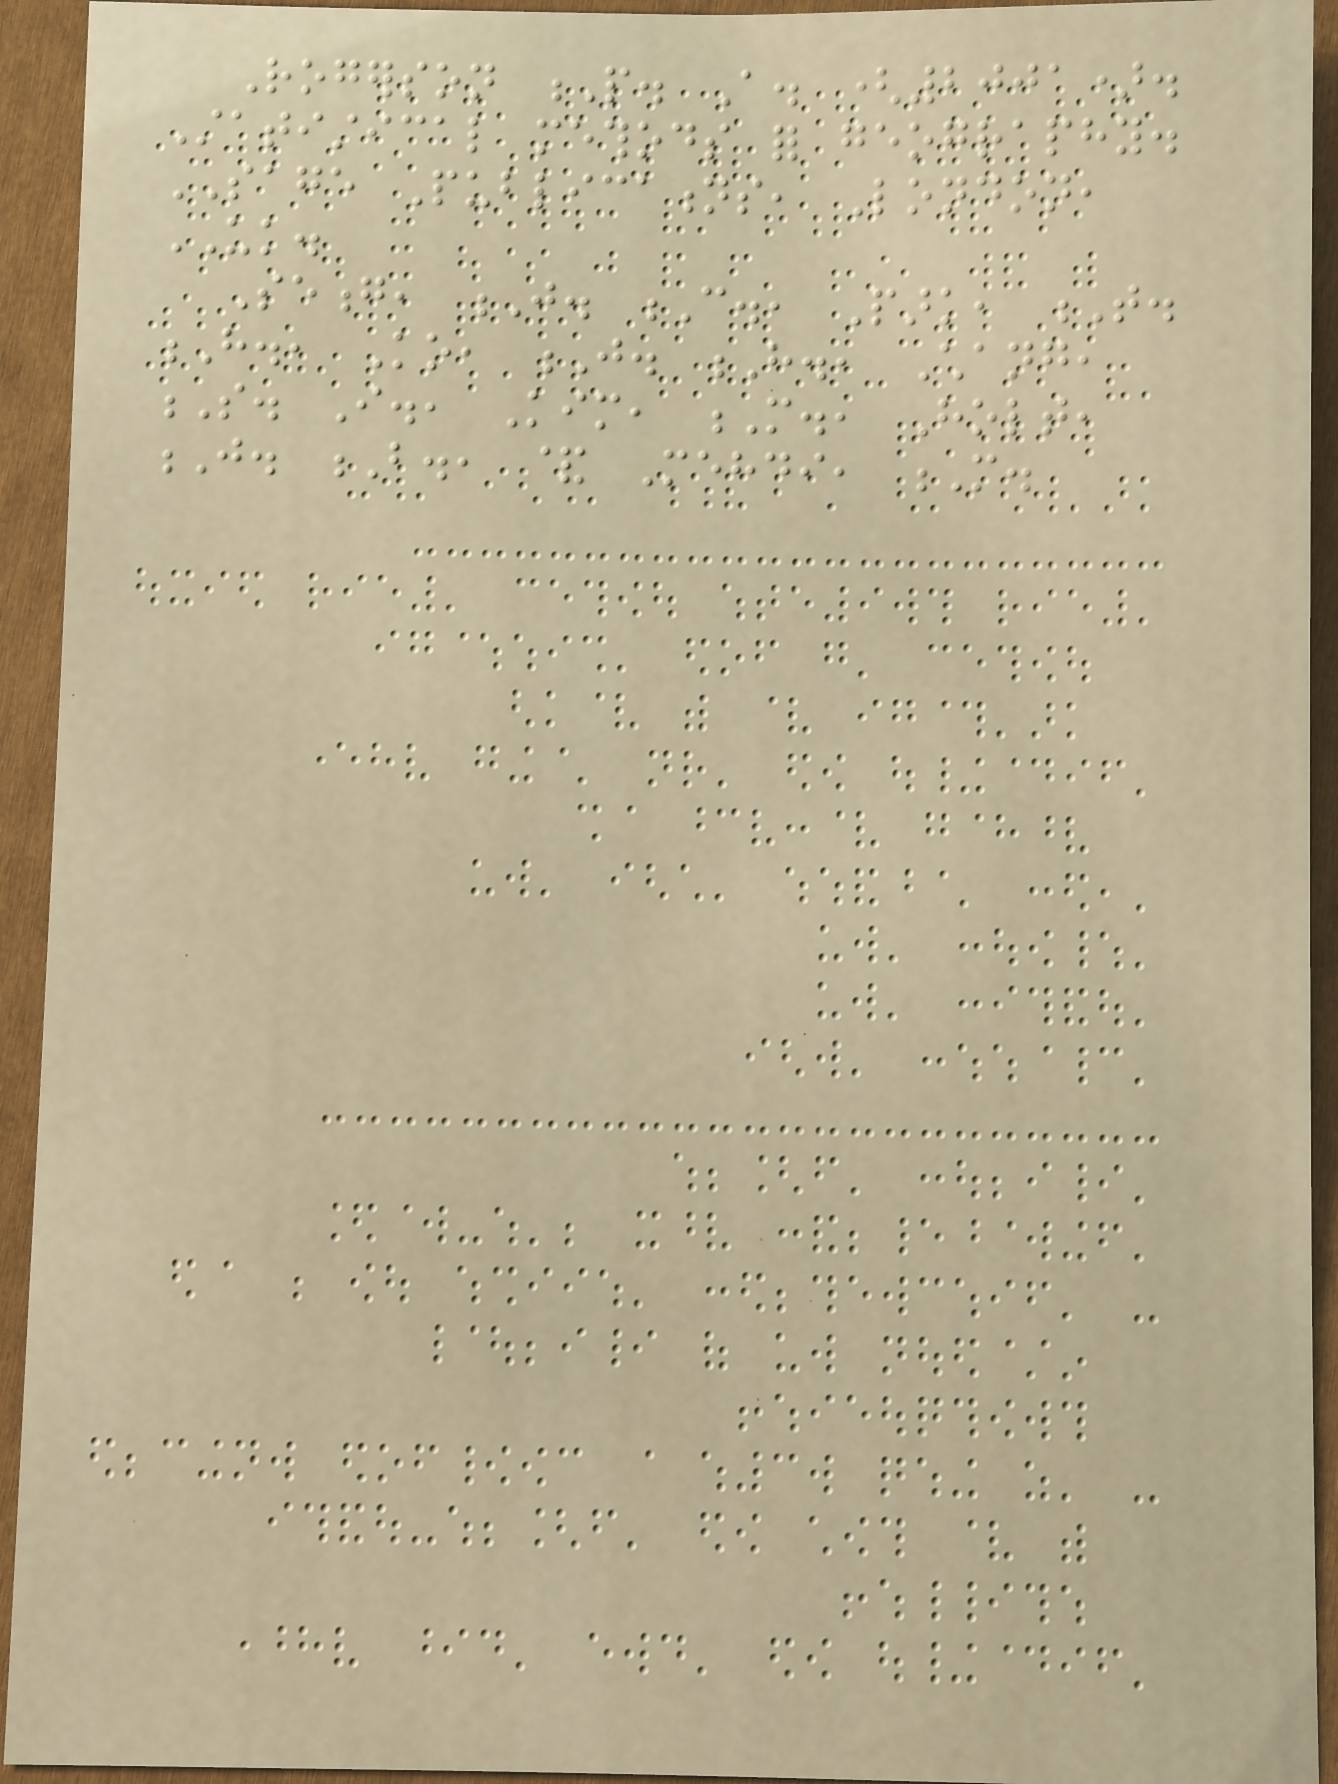Rogerson P. A. (2001).
Statistical methods for geography.
SAGE Publications, London,
UK.
Seong, J. C., Park, T.
H., Ko, J. H., Chang,
S. I., Kim, M., Holt,
J. B., & Mehdi, M.
